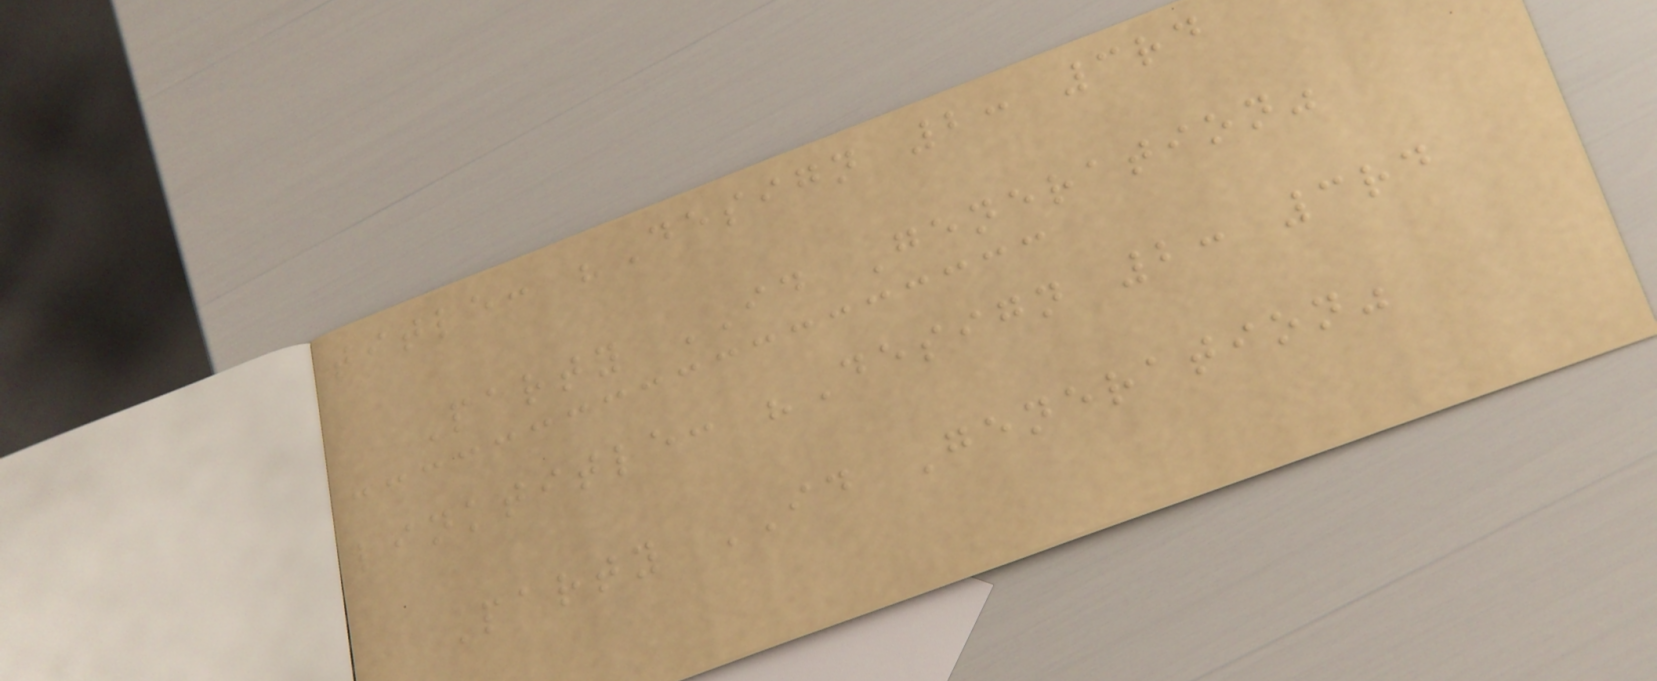title: "Design 2: 3rd
Party ID Generation"
linktitle: "Design 2: 3rd
Party ID Generation"
